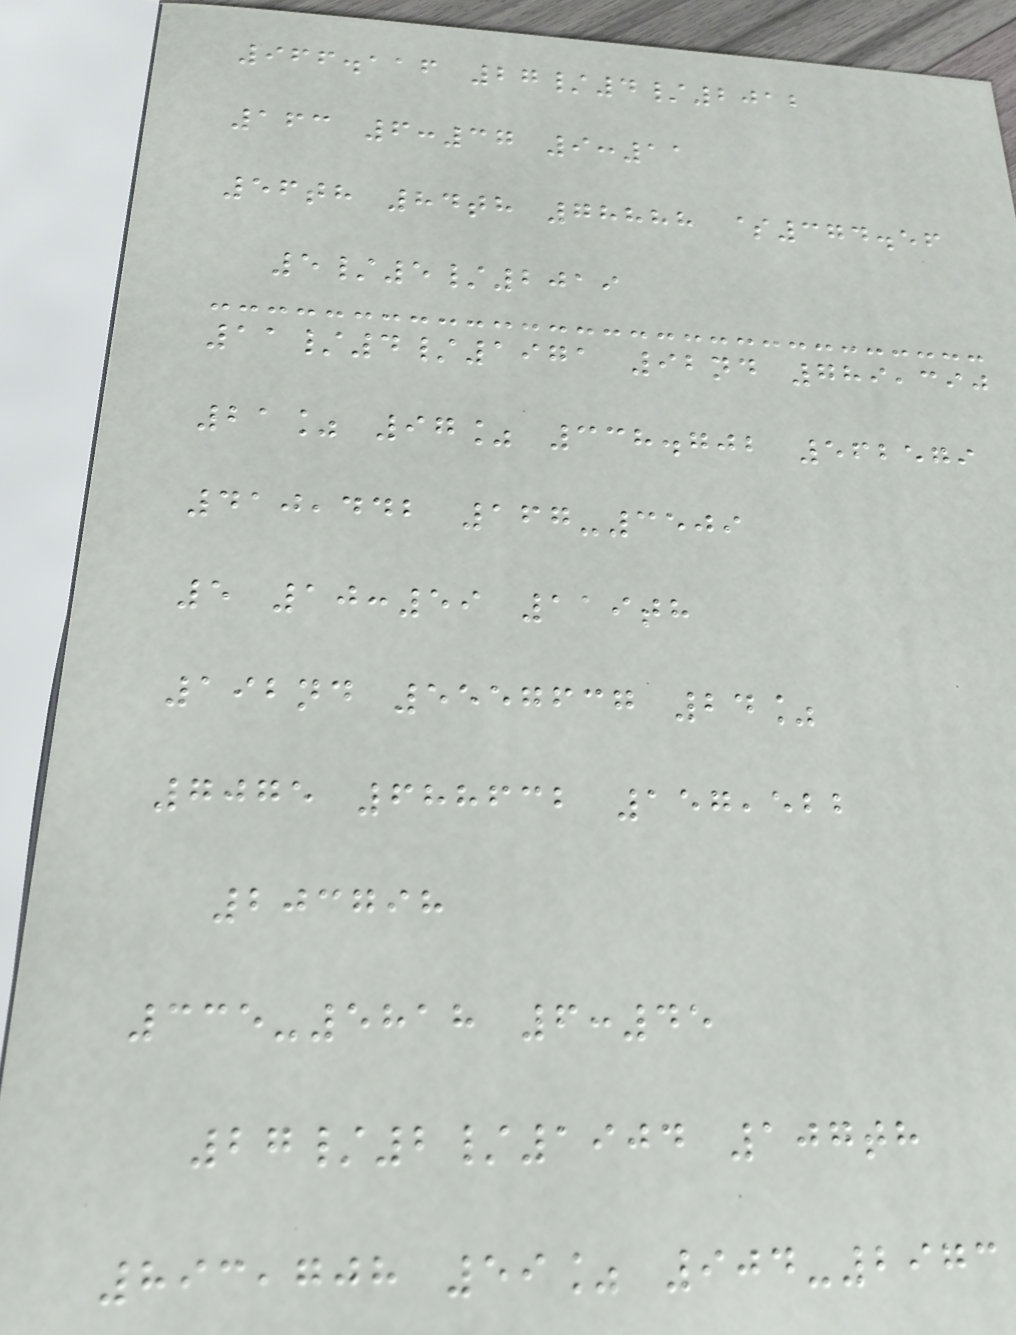966.116 27/4/2012
163 6:37 9:11
56th 84th 78888 $374.56
5/5/2019
11/4/1971 92nd 789,390
21% 97% 338.702 562579
410,442 167-3509
5 10:59 119th
192nd 5557637 24%
7075 688632 157,522
203798
335-5818 6:45
27/2/1904 107th
893,708 59% 904-2973
